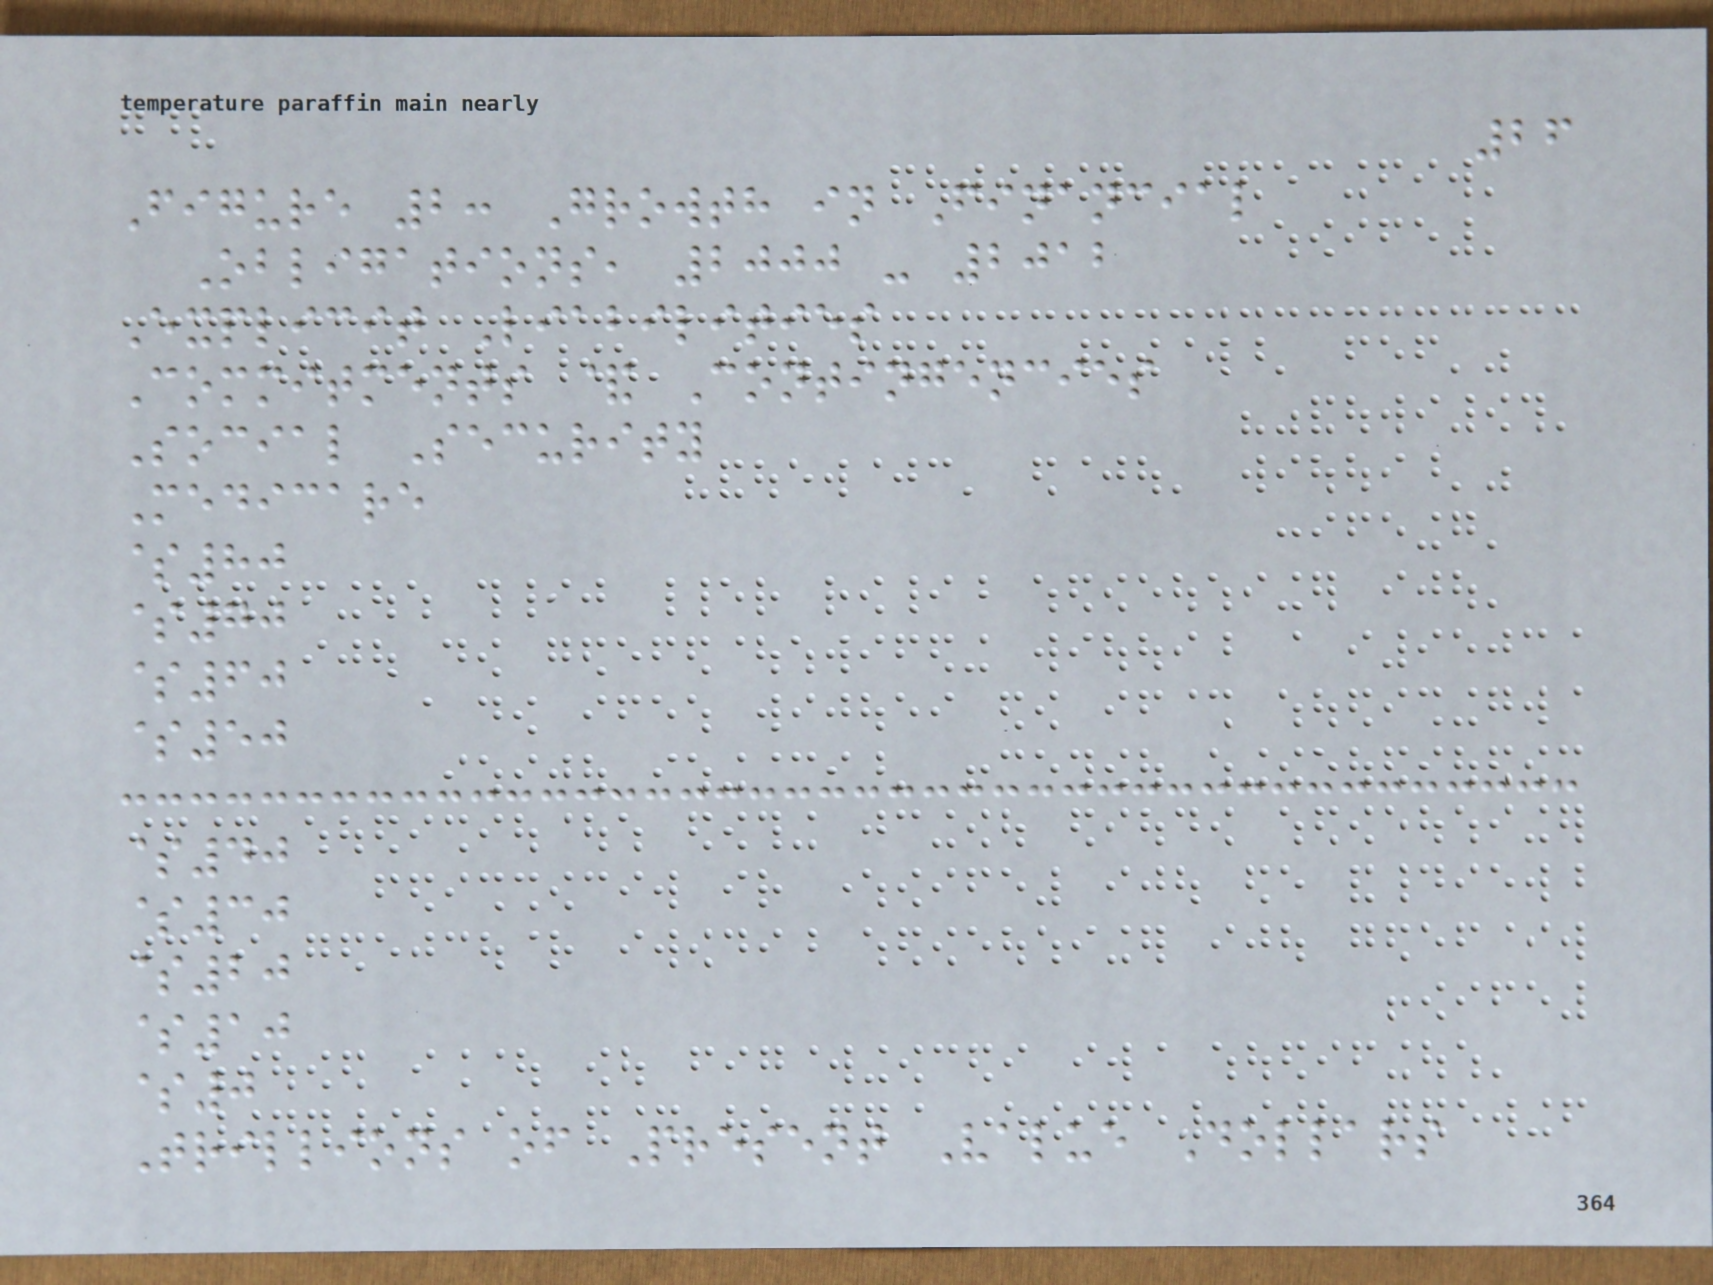26
Figure 2: Growth in Financial
Obligations, 2000 - 2012
Explicit Liabilities
Commitments & Contingencies
Social Security
Medicare
$80
$70
$60
$50
$40
$30
$20
$10
$0
Trillions of Present Value Dollars
